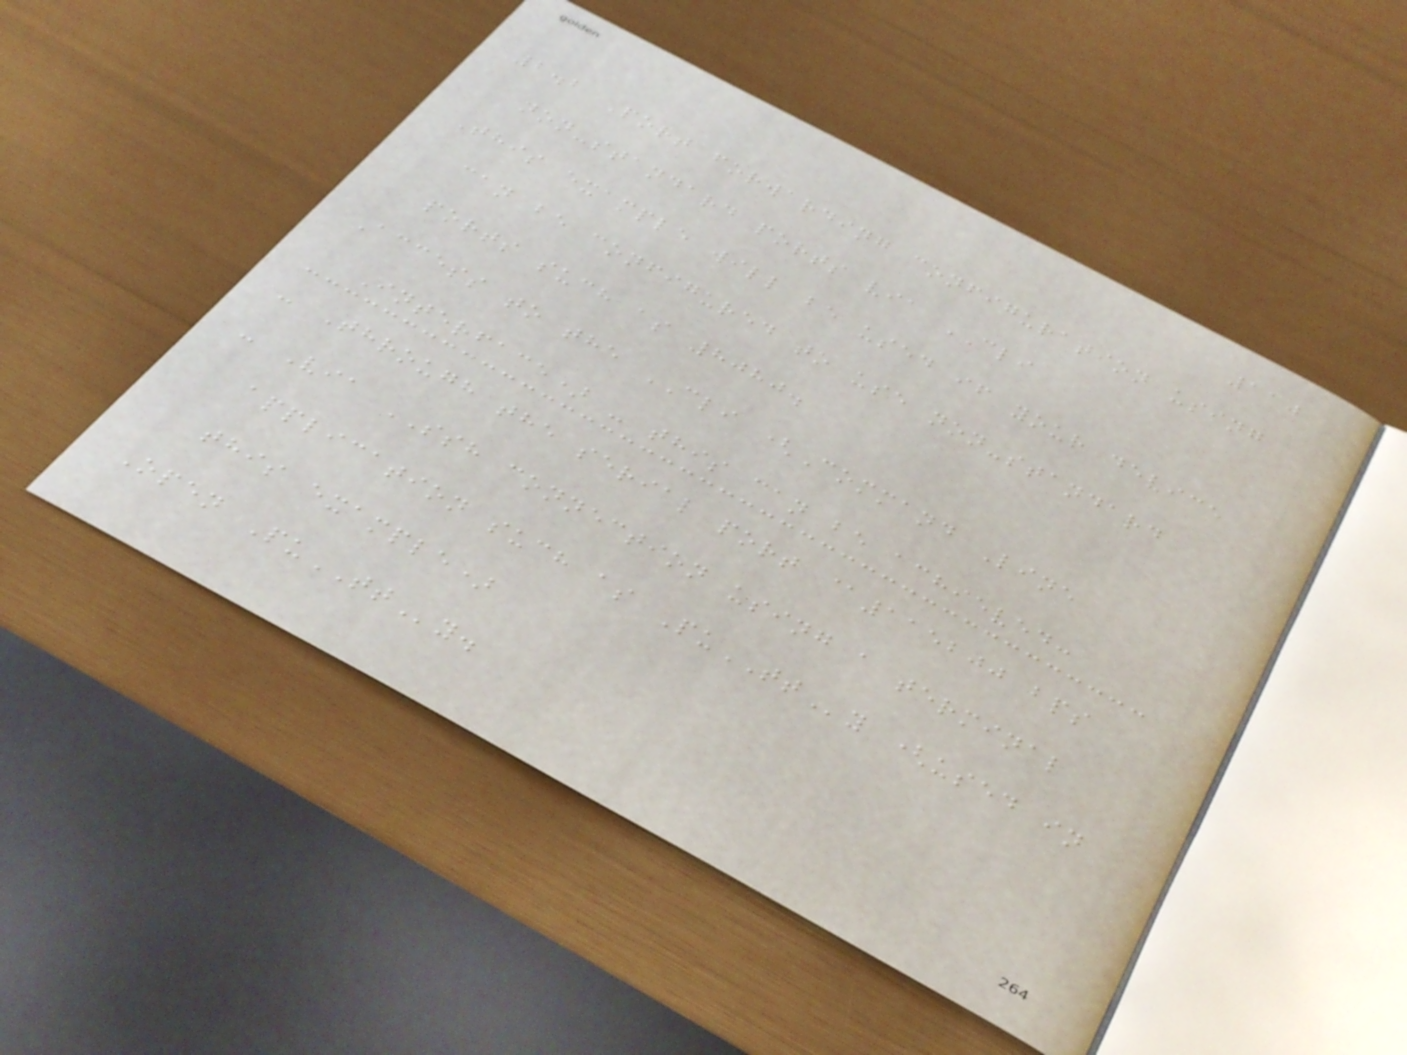110
2.2 Port forwarding configuration using
non-standard ports via CLI
This example will be used if your device
can be configured to use non-standard
ports such as 8080.
Access to the CLI (Command Line
Interface) - this can be achieved:
- Through the serial port @115200 bps
- Via SSH connection using a terminal
application such as PuTTy (used in
this example)
Open PuTTy.
